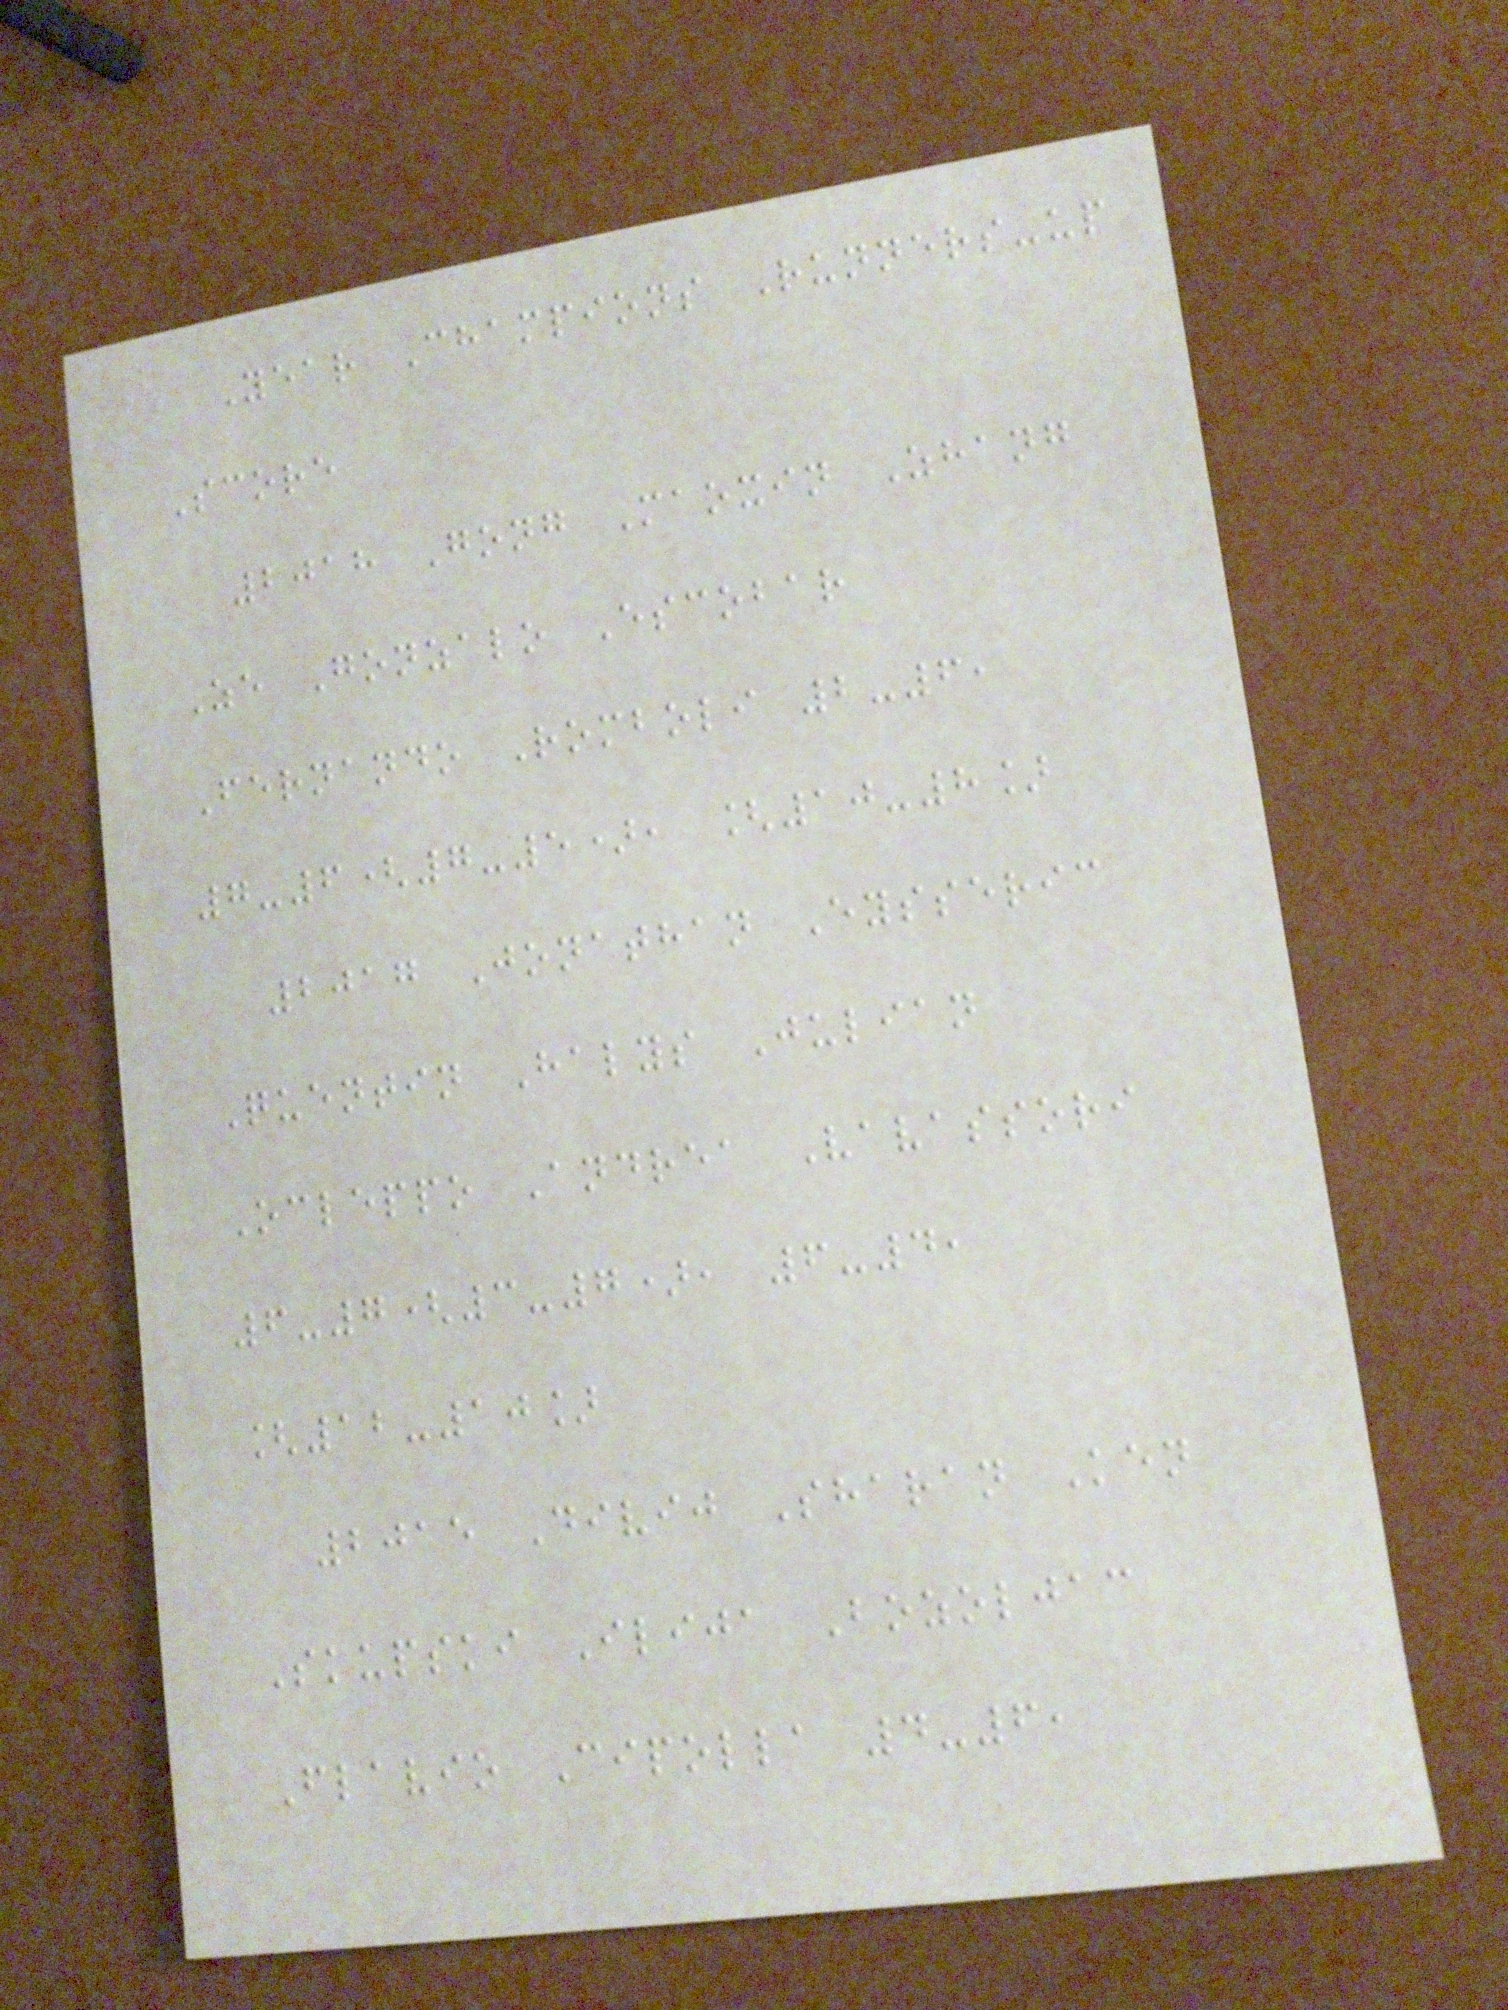Year Champions Runners-up
Score
2018 Gong Maoxin Zhang
Ze Gonzalo Escobar
Fernando Romboli 2-6,
7-6(7-5), [10-8]
2017 Jonathan Eysseric
Quentin Halys Julian
Ocleppo Andrea Vavassori
6-7(3-7), 6-4,
[12-10]
2015 Divij Sharan Ken
Skupski Ilija Bozoljac
Flavio Cipolla 4-6,
